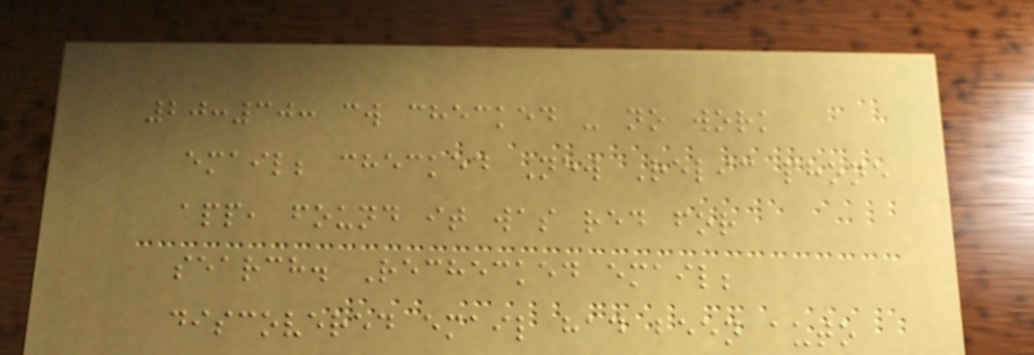20:30: cw checked - no work
email; checked New Relic phone
app, found it was red for
search. Rechecked email;
discovered email had been auto
